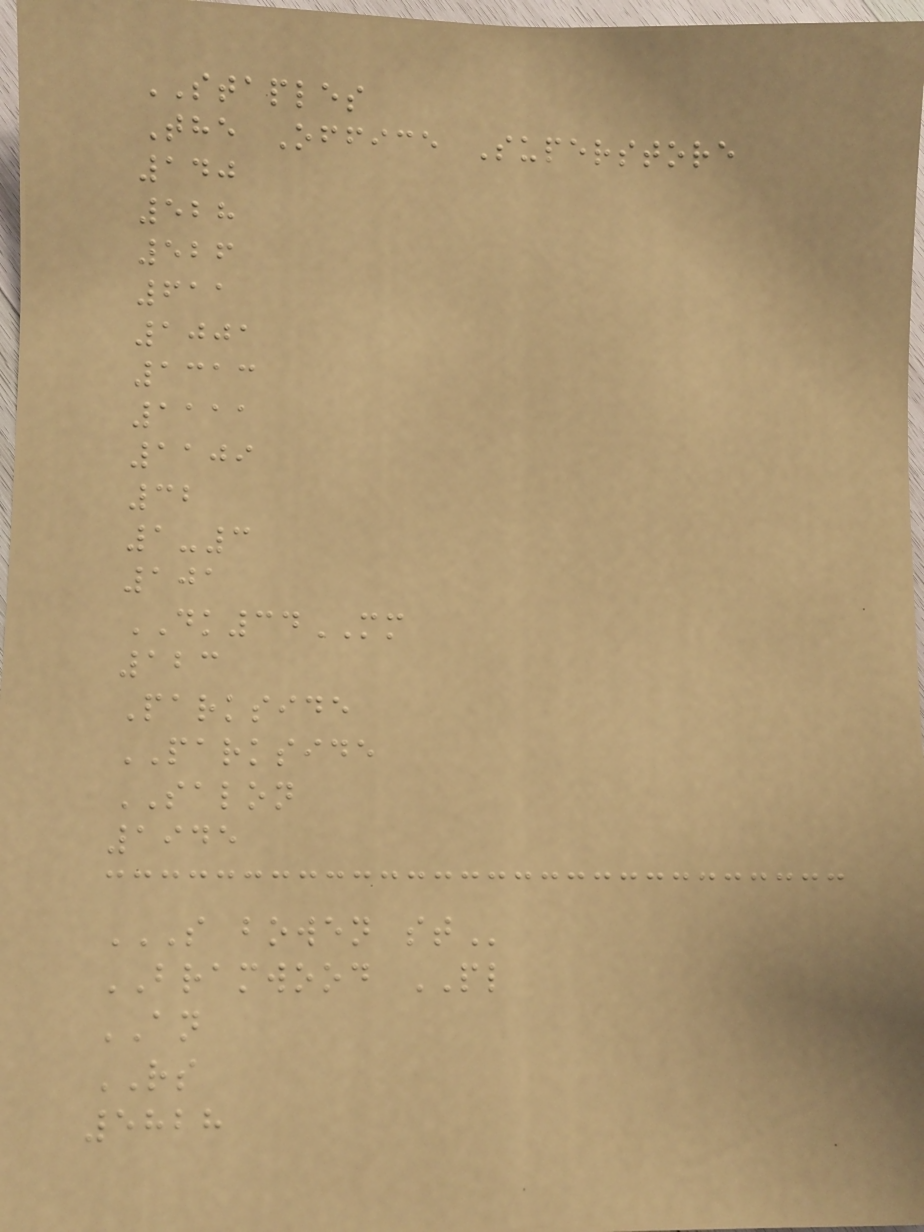STAPLES
The Office Superstore
140
528
526
611
1001
1313
1111
1109
32
1-3
101
DK34MM
123
Parkside
PARKSIDE
SALON
1945
S BOWEN ST
BRAMWOOD PL
AN
RS
5828
